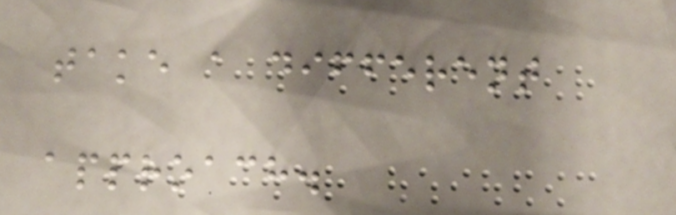take a different
approach.
